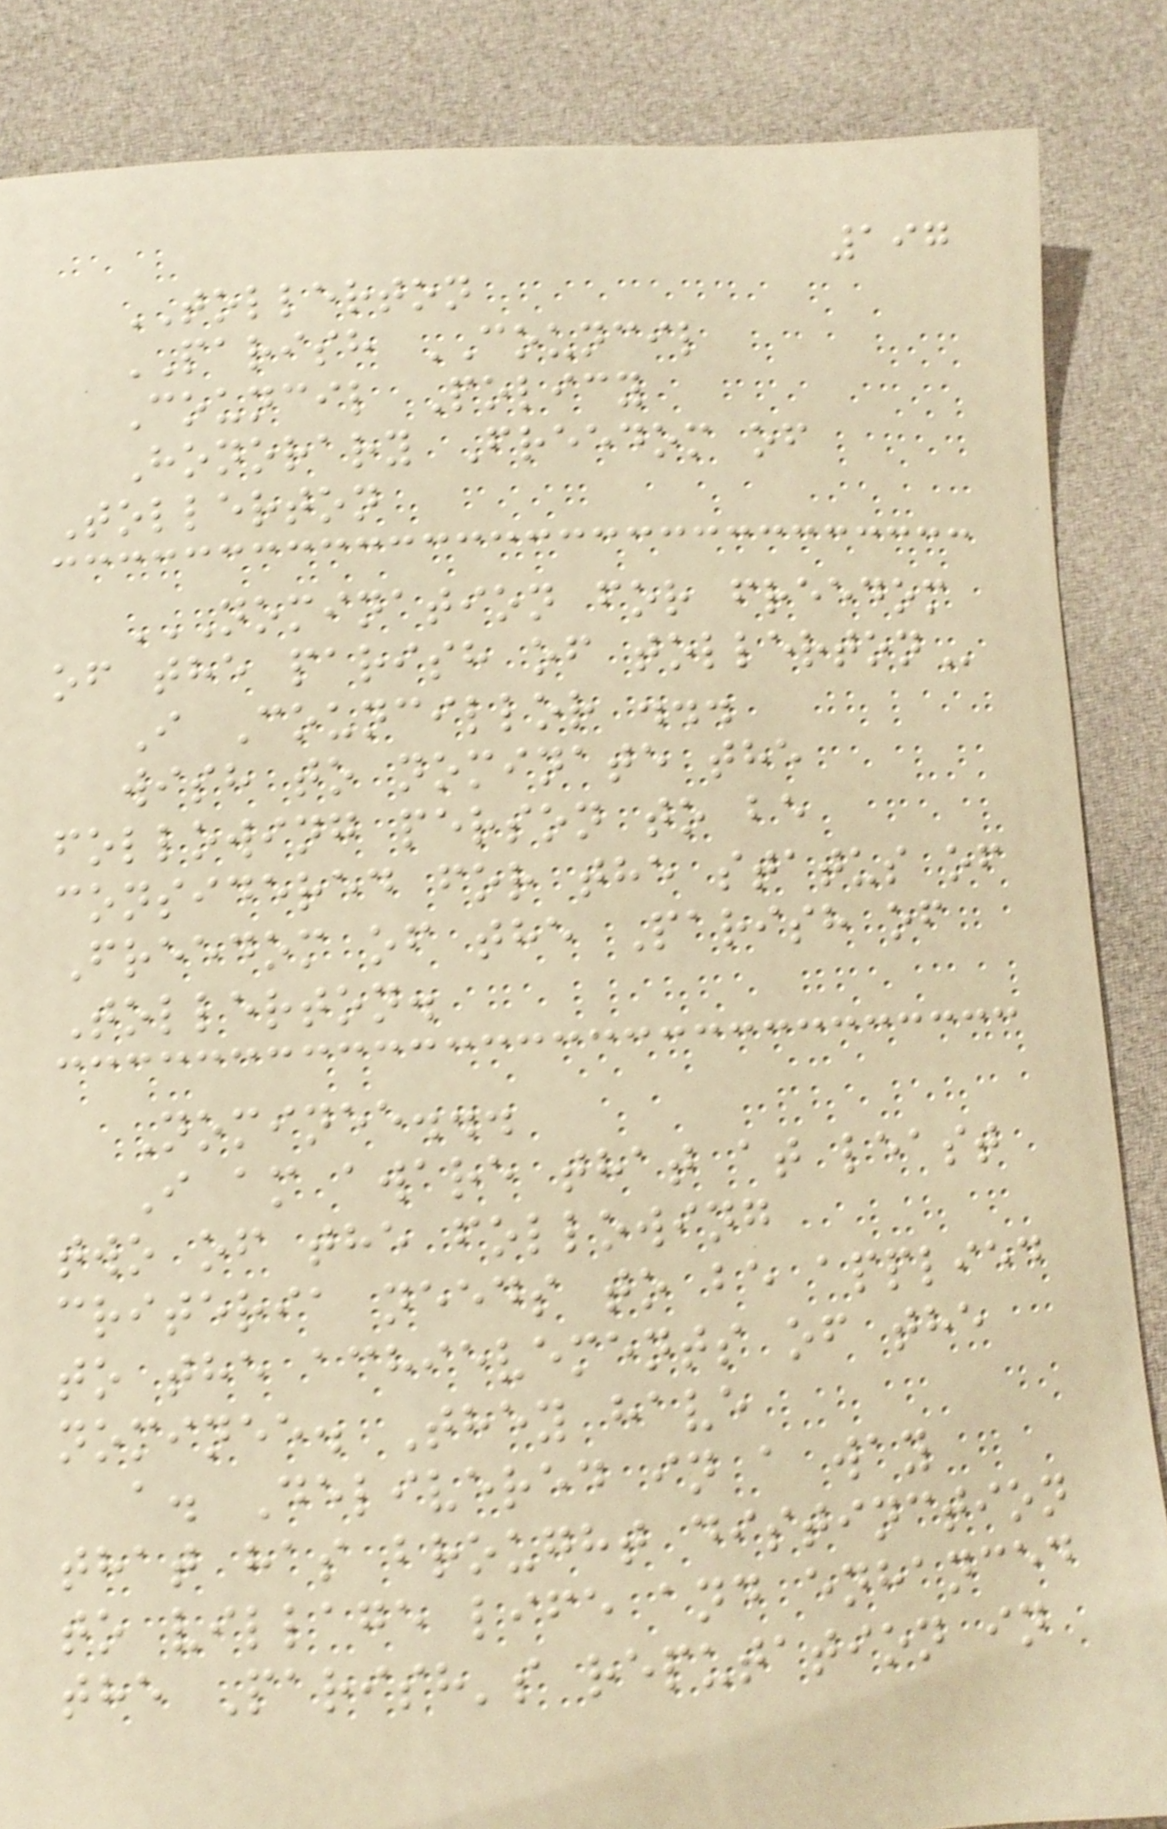197
TOLLERTON
PARISH COUNCIL
Council Policy
Honorary Freedom of
Tollerton
NOMINATION FOR FREEDOM
OF THE PARISH OF TOLLERTON
I Councillor ...
wish to nominate the
following person to be
considered for the status of
Freedom of the Parish of
Tollerton.
Nominee...
I am aware that at least
two of the following
criteria needs to be applied
to the achievements of the
nominee. They have
a. Delivered in a way
that has brought distinction
to village life and enhanced
the Parish's reputation in
